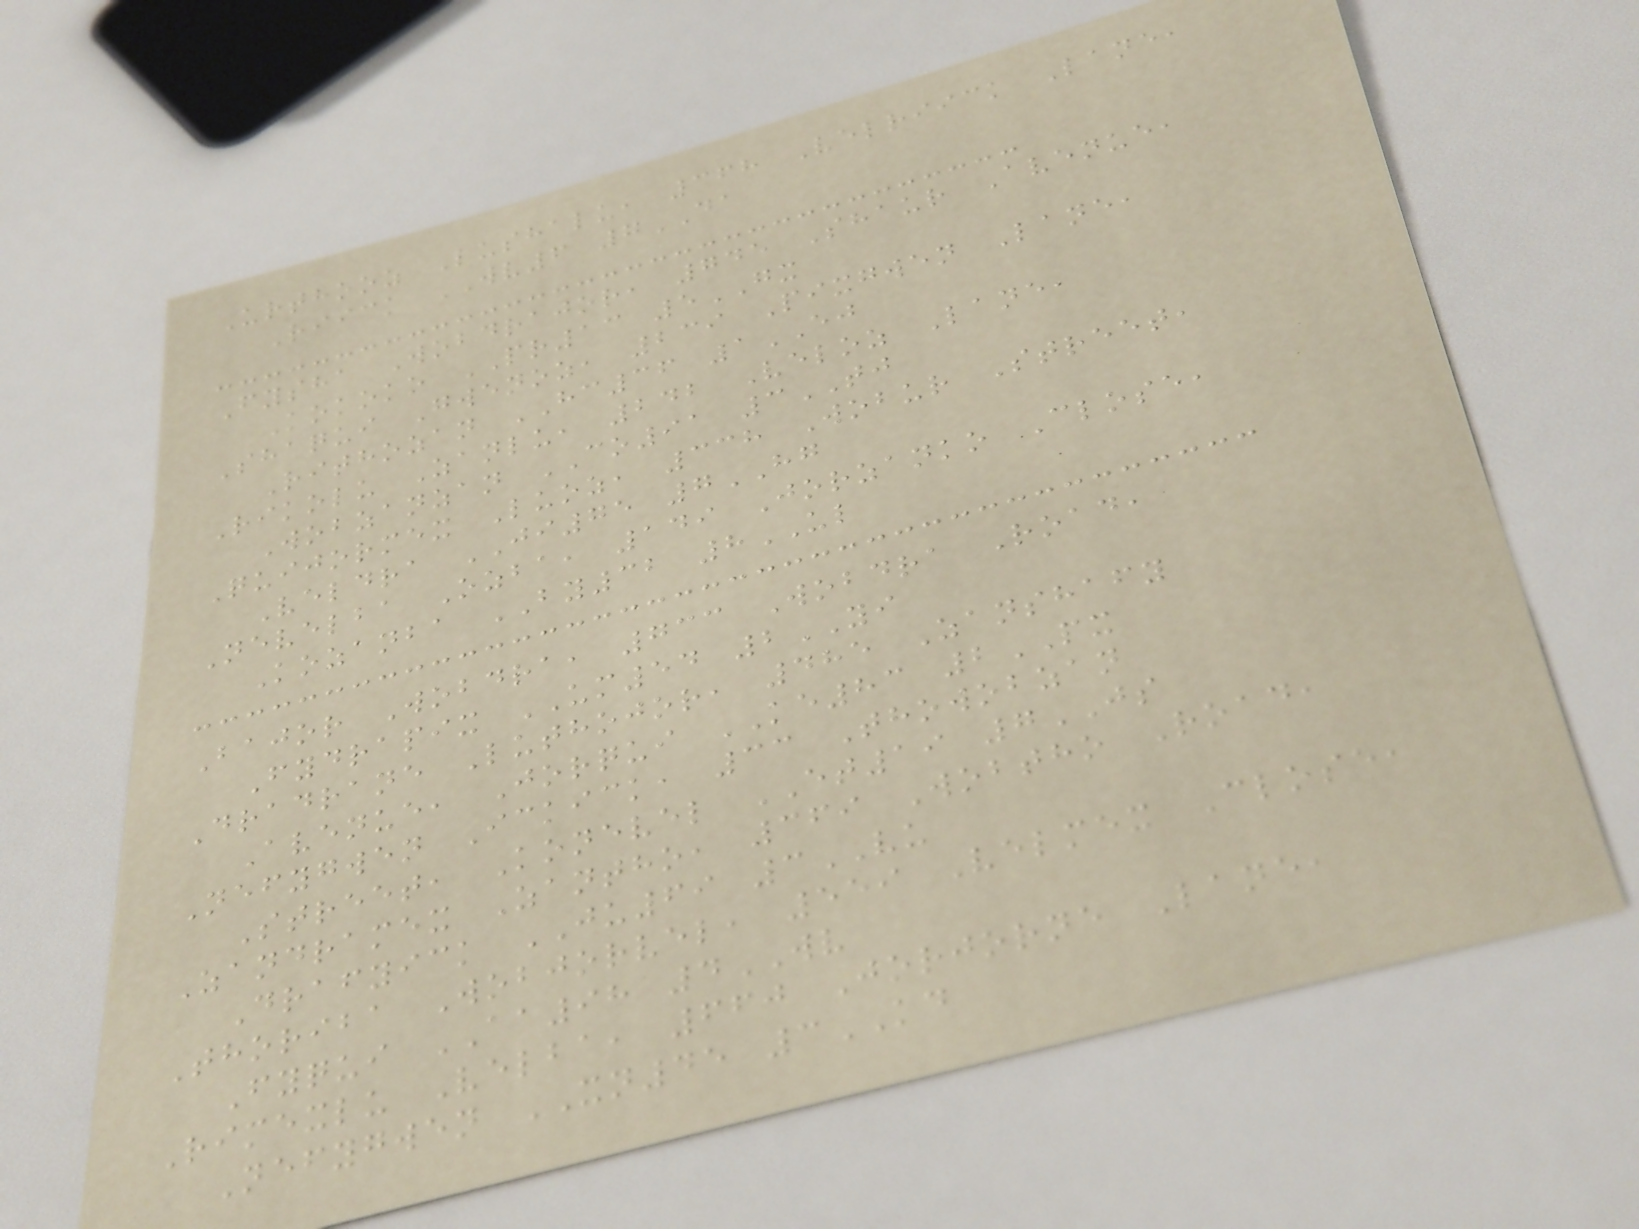Urthooz Lushalu, 368 Velriick Lane,
Riick WV6 7DA
Fysha Wobdrajor, 745 Shaur Avenue,
Kokoko PR13 5GX
Shaqui Gwenoz, 239 Pixgwen Lane,
Rithozan HC36 1EJ
Rikolu Zanlu, 242 Veloz Lane,
Wobzanzan CO91 3TJ
Quijormex Luoz, 338 Wobur Street,
Veldra JI75 7HG
Nevelba Ozba, 149 Jorzanko Close,
Kozanba BY32 8UL
Bajor Wobdra, 733 Wobdra Road,
Fydrapix UM54 2YI
Dradrane Luthojor, 485 Zanshafy
Avenue, Jorqui KE83 2PX
Nefygwen Ickick, 33 Thowobzan
Street, Konevel ET19 7JS
Zandramex Zantho, 369 Wobtho Road,
Drafyick JU69 3VU
Thoriba Wobjorvel, 559 Velmex Close,
Fyqui AA98 4WV
Rimexlu Velba, 660 Jorjorne Lane,
Nefygwen XN45 3KD
